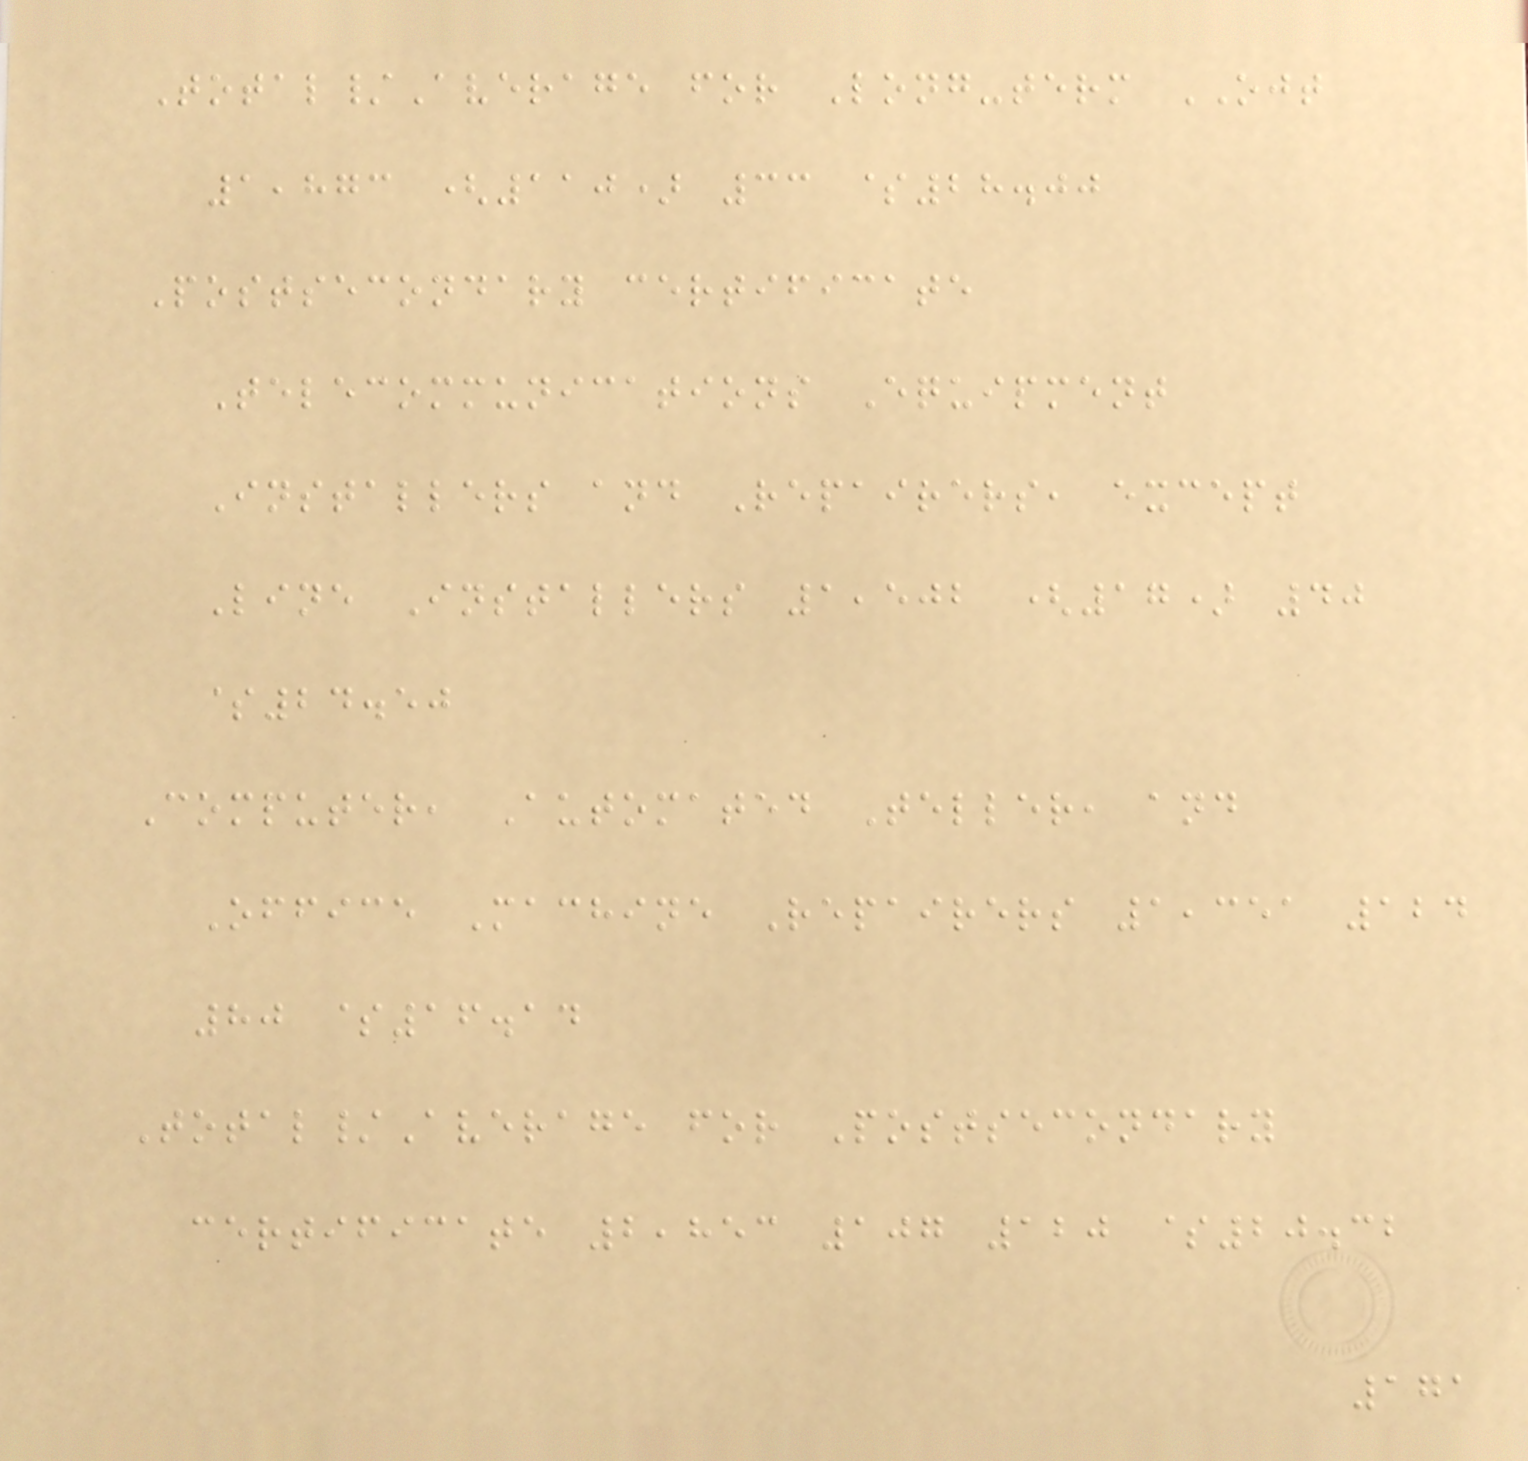Total/Average for Long-term OJT
1,873 (110) 33 $28.00
Postsecondary certificate
Telecommunications Equipment
Installers and Repairers, except
Line Installers 1,502 (17) 40
$24.50
Computer, Automated Teller, and
Office Machine Repairers 1,351 124
80 $16.14
Total/Average for Postsecondary
certificate 2,853 107 120 $20.32
171
